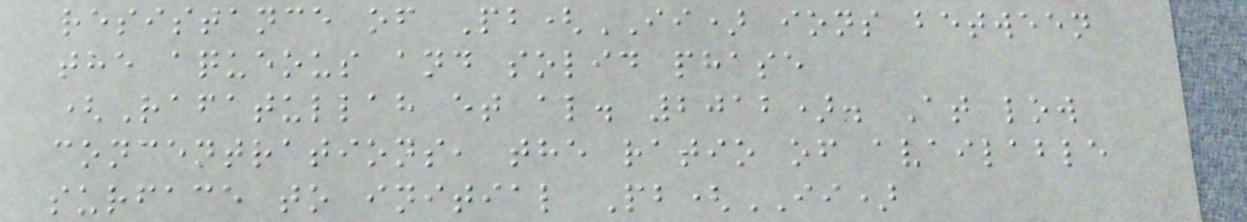resistance of Pb(II) ions between
the aqueous and solid phase
(Rafatullah et al. 2012). At low
concentrations, the ratio of available
surface to initial Pb(II)
